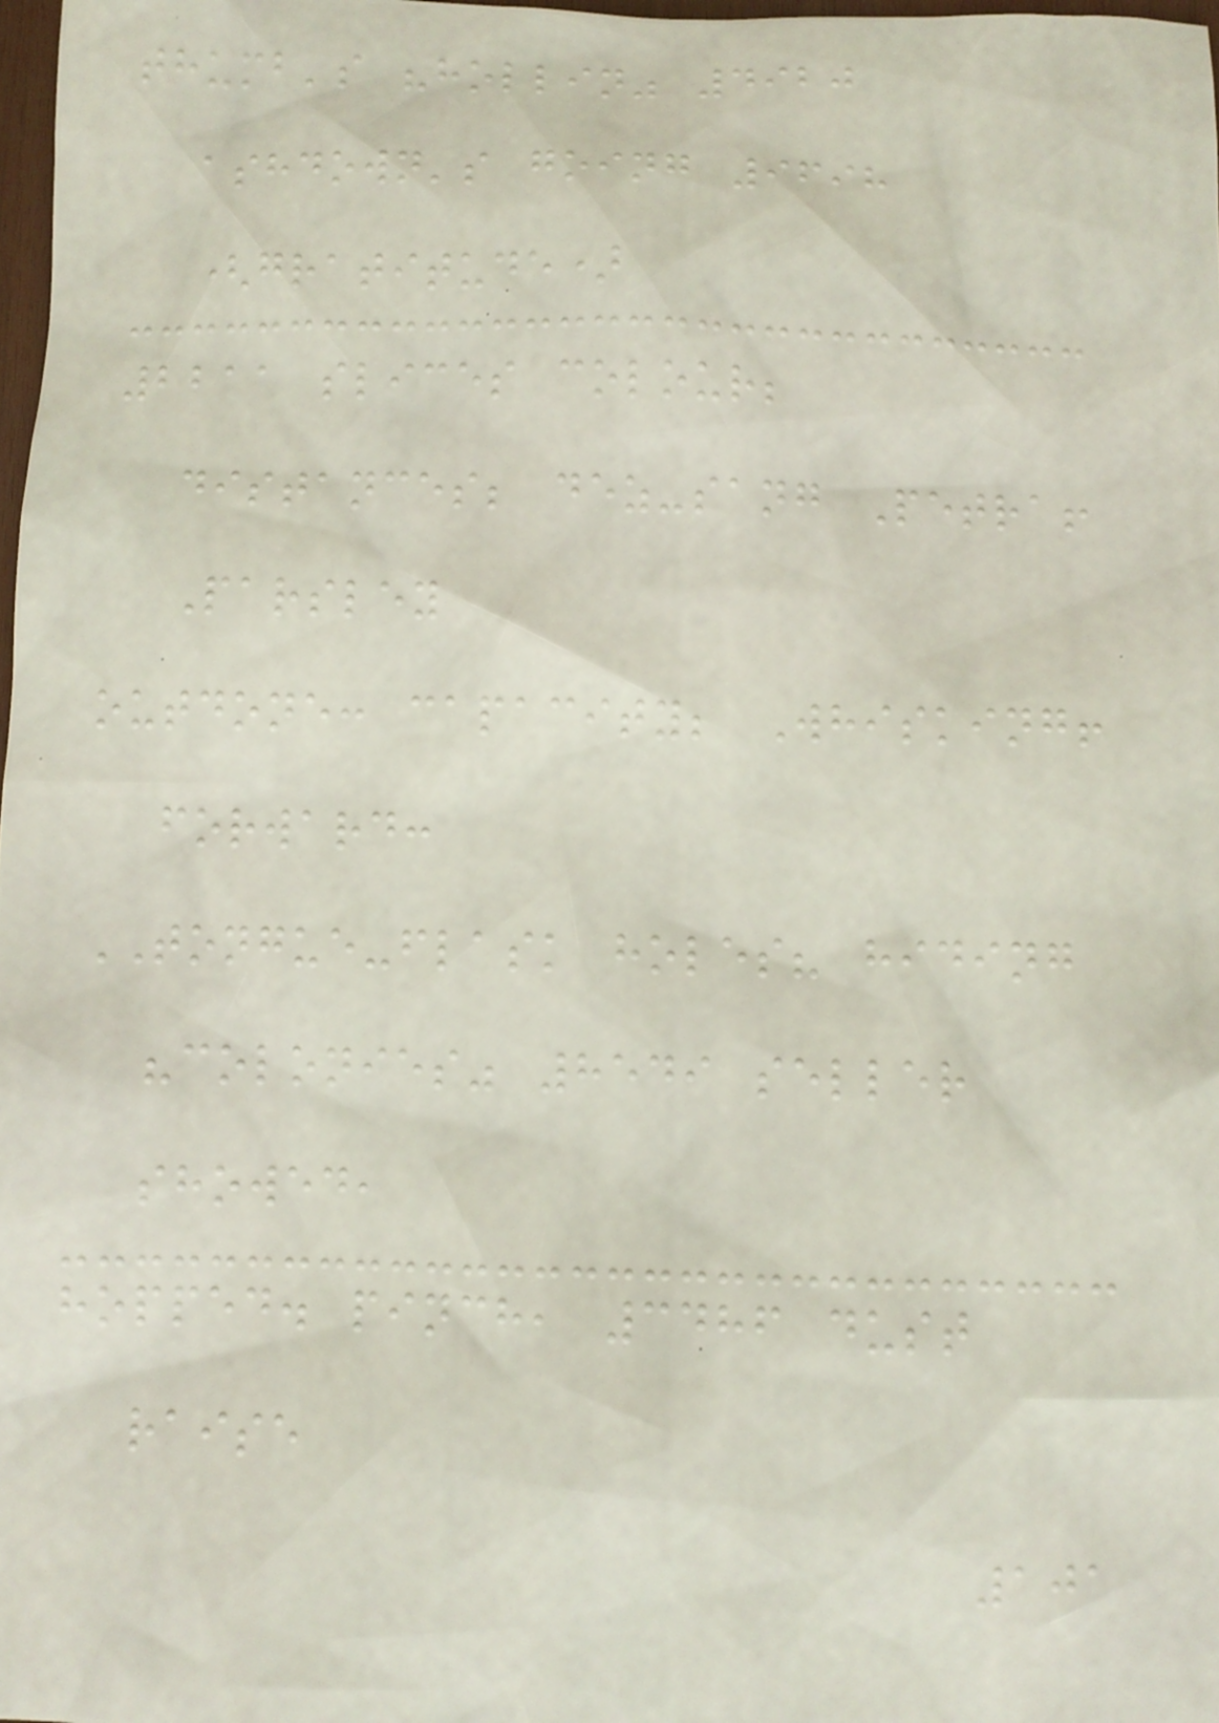thumb's "hollin" 4920
ashdown's going 9698
(gratitude)
2211 slices colour;
distances; dez-sang Petra!
Parsley
outdone: capacity; Whisking!
forward:
TONGUE-flask holes? hiding
"colonies" 8549 seller
showed,
hopped. pinch, 3486 dust
raise
101
